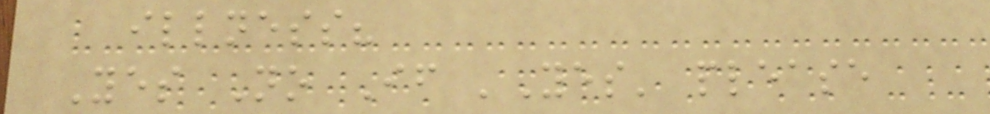illness?
Yes No If 'Yes' please
